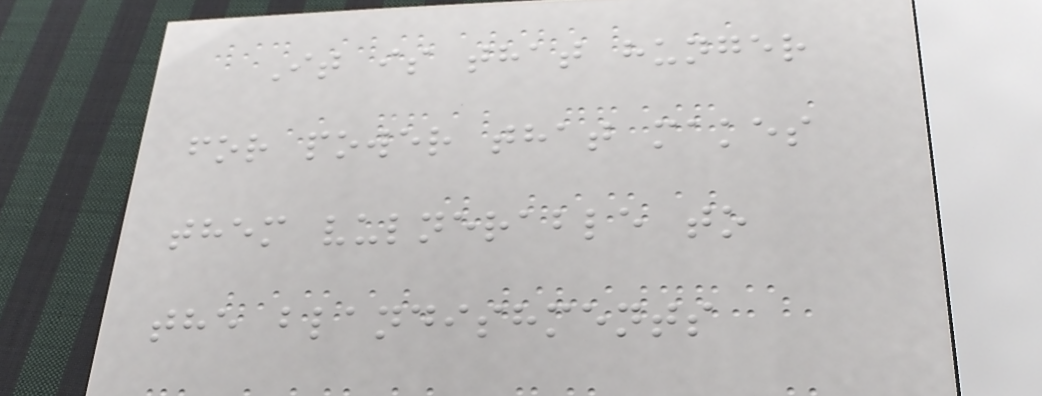It is that hunger
for power that makes
them vulnerable to
the blandishments
